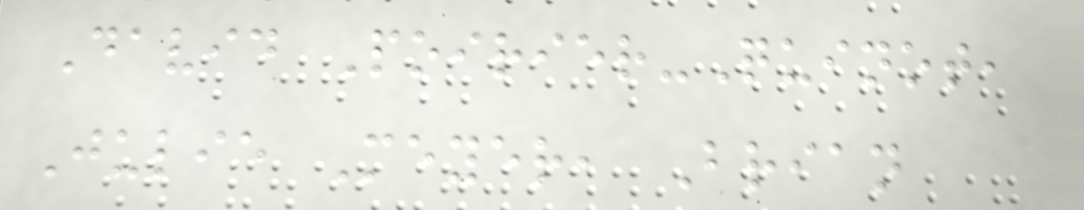David Poirier-Quinot,
Julie Meyer, Brian
